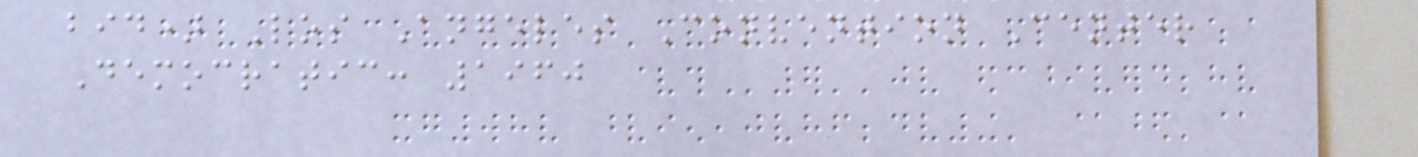bid) Los Angeles Convention Center
Democratic: 1960
